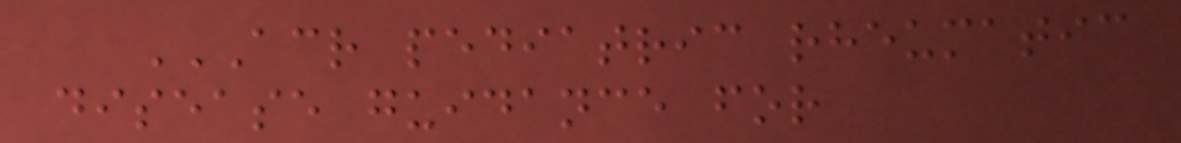ACR PEDIATRIC RHEUMATIC
DISEASE GUIDANCE FOR
